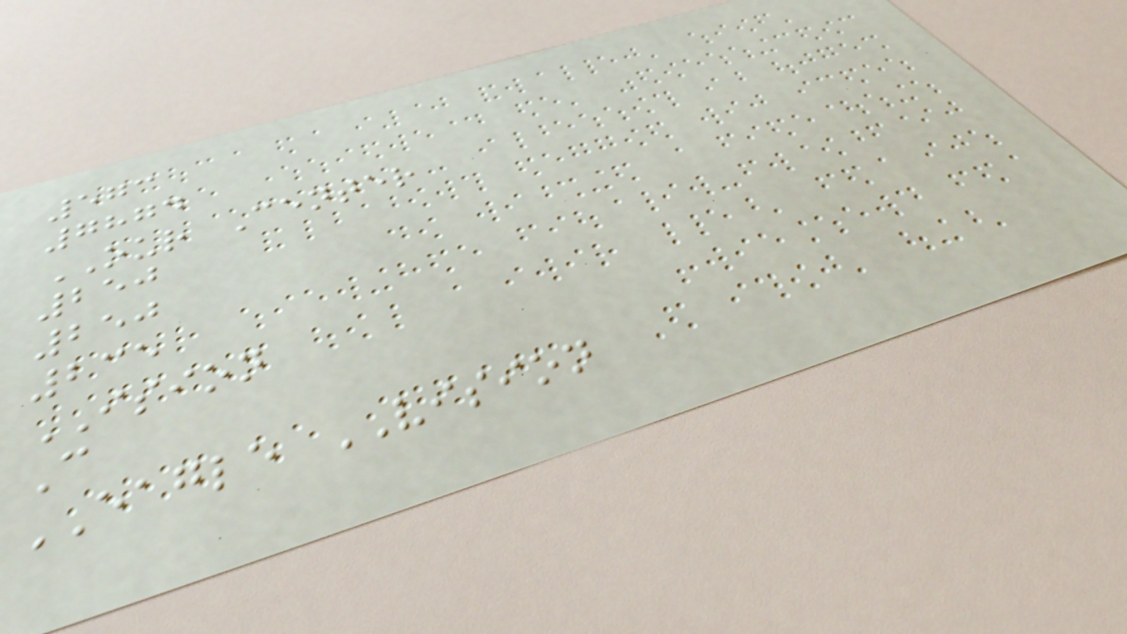573
7874
OUR Center
250
250
235
ISION
C
EAGLE VISION
